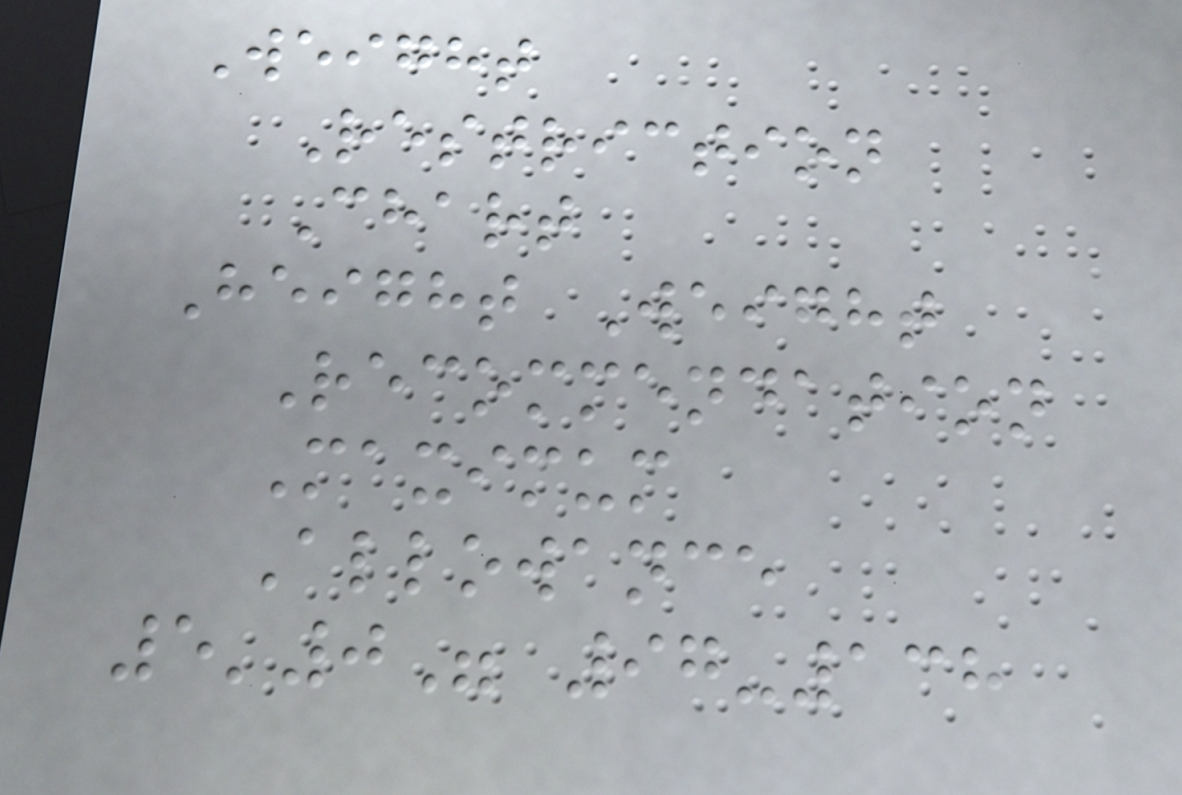Weight
Restriction
Chart
Height Weight
Recommendation
Maximum
Allowance
5'0" 97-138
